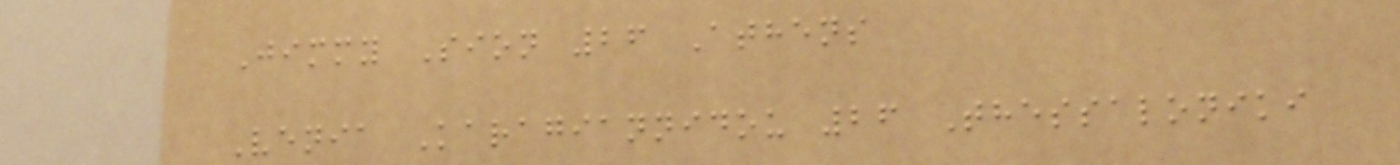Jimmy Sion 26 Athens
Venia Karagiannidou 26 Thessaloniki
